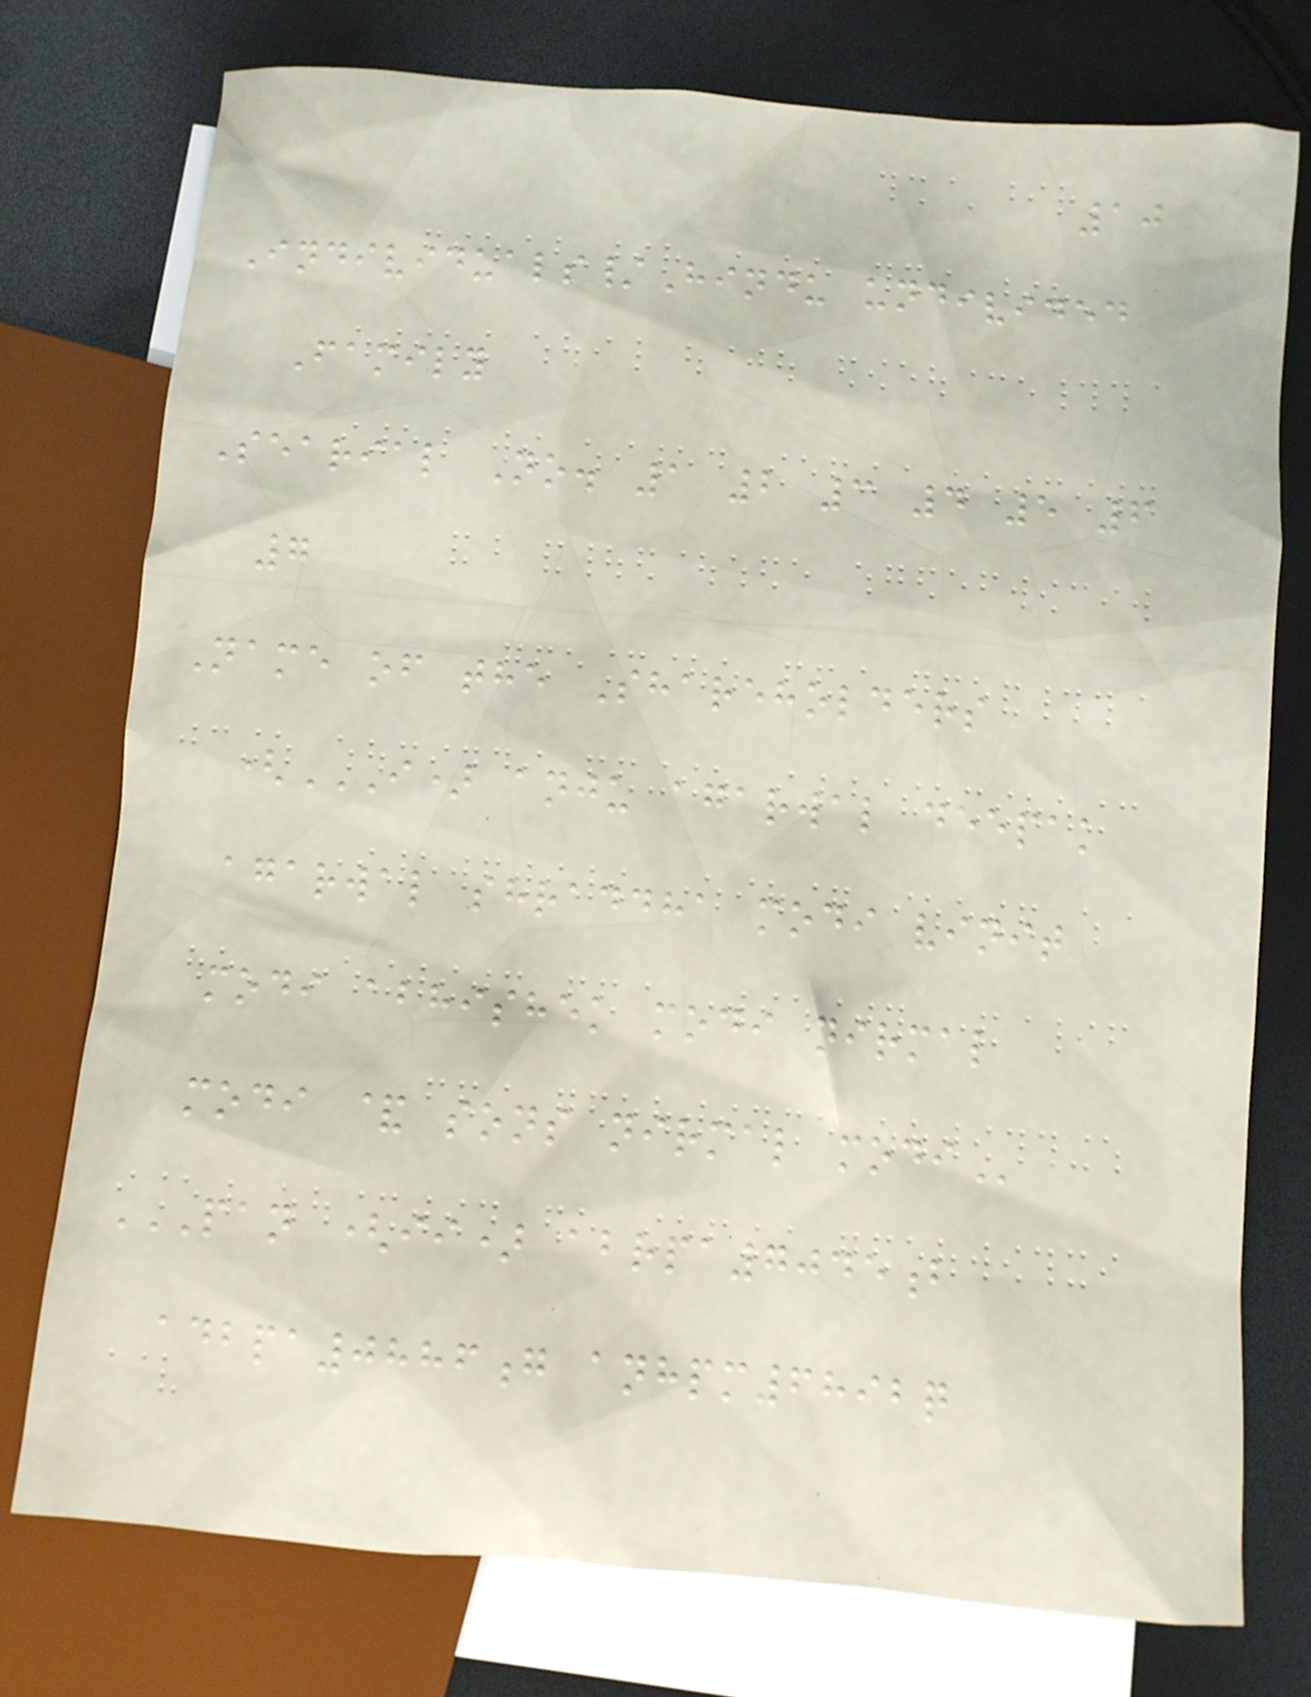10
Individuals/Hindu undivided
Family
Searial No. 1 2 3 4 5 6
7
Name of the Shareholders
(I) ANJU AGARWAL DEEPAK
AGARWAL SHRADDHA MODI VINIT
MODI ABHISHEK MODI NIRMAL
MODI & SONS NIRMAL MODI
PAN (II) ABRPA7045B
ADBPA0886G ANHPM6892Q
